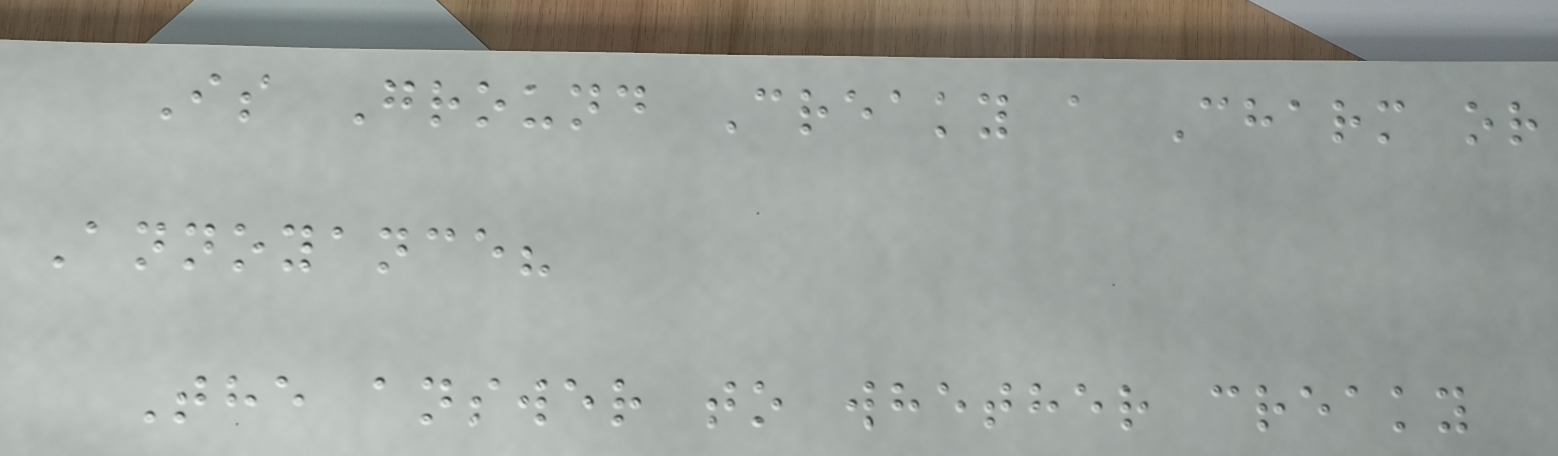Is Ground Creaky a Charm or
Annoyance?
The answer to whether creaky
